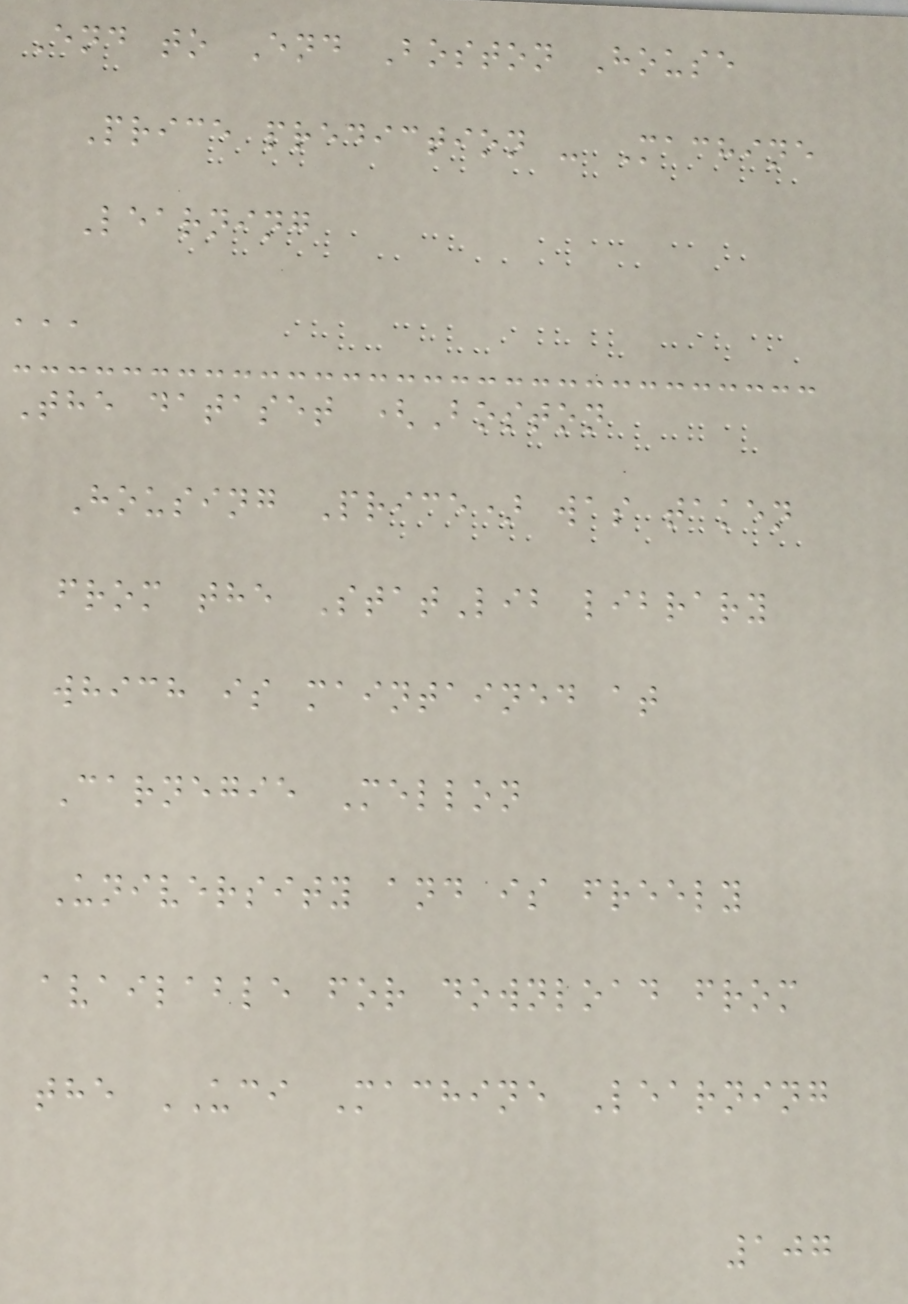End to End Boston House
Price prediction - Machine
Learning
'''
The dataset (Boston
Housing Price) was taken
from the StatLib library
which is maintained at
Carnegie Mellon
University and is freely
available for download from
the UCI Machine Learning
107
